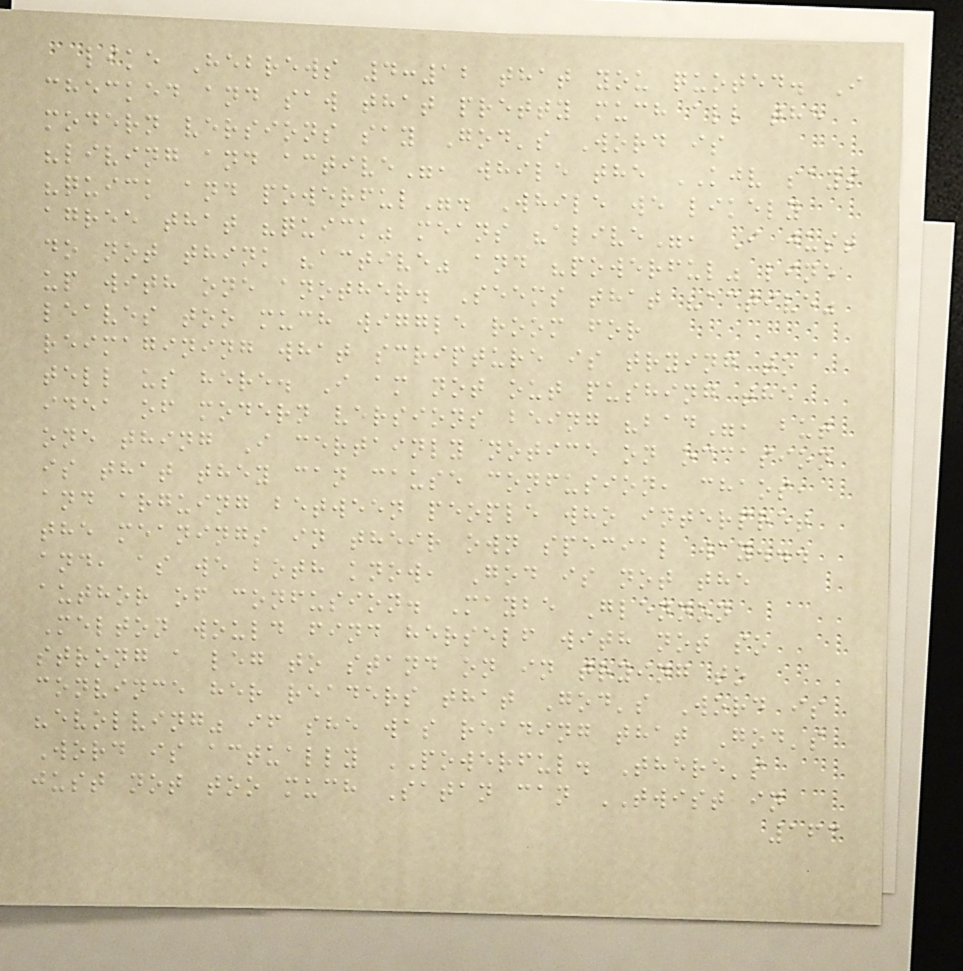like Hebrews 4:12 that you quoted. I
checked and saw that pretty much all the
modern versions say God's Word is
"living and active", while the KJV says
"quick and powerful". While we likely
agree that "quick" means "alive", I just
do not think "active" and "powerful" line
up with one another. Seems that "active"
leaves too much wiggle room for
reimagining what scripture is trying to
tell us here. I am not out pushing the
idea of modern versions being "bad", but
one thing I certainly notice on occasion
is that they can cause confusion, chaos,
and arguing between people who interpret
the meanings in their own special way...
and, as we both know, God is not the
author of confusion. Maybe Glennon
Melton would find herself with not so
strong a leg to stand on in trying to
convince her readers that God's Word is
"evolving" if she was reading that God's
Word is actually POWERFUL. There's
just not too much Satan can TWIST in
163
